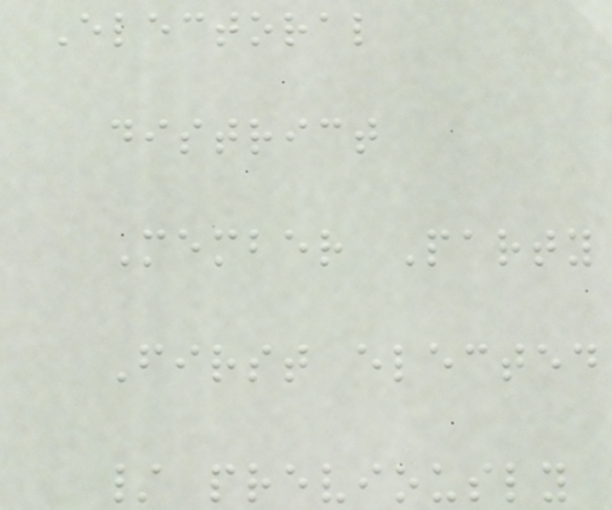Electoral
district
Member Party
First elected
/ previously
